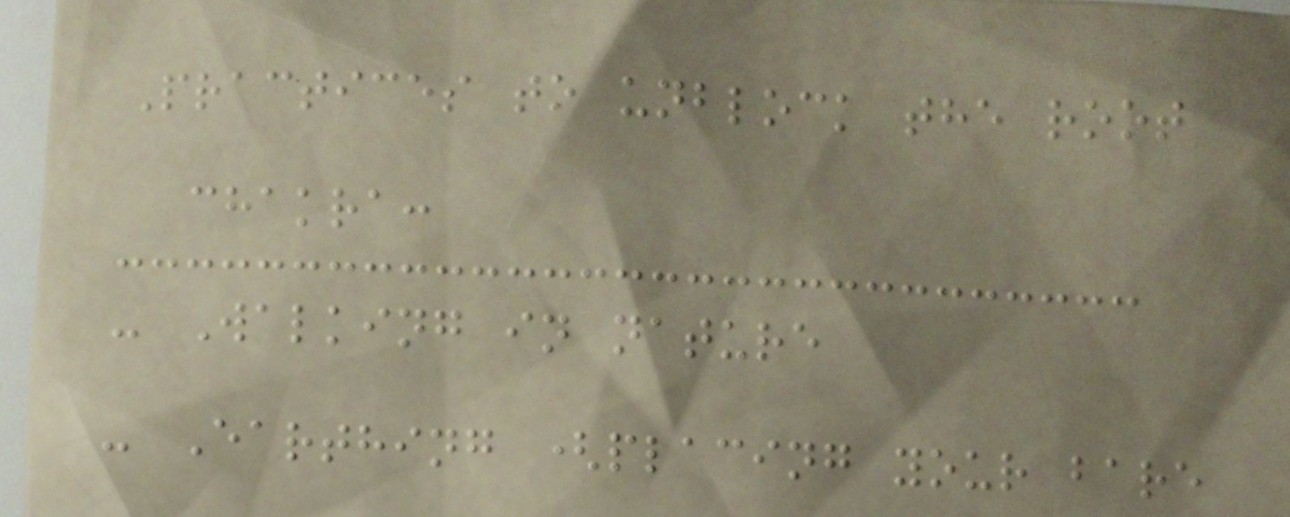Practices to unblock the root
chakra:
- Walking in nature
- Earthing (placing your bare
